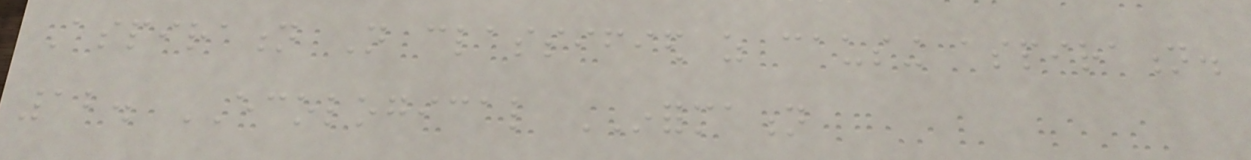Aspiration Not classified as causing aspiration.
12. ECOLOGICAL INFORMATION
